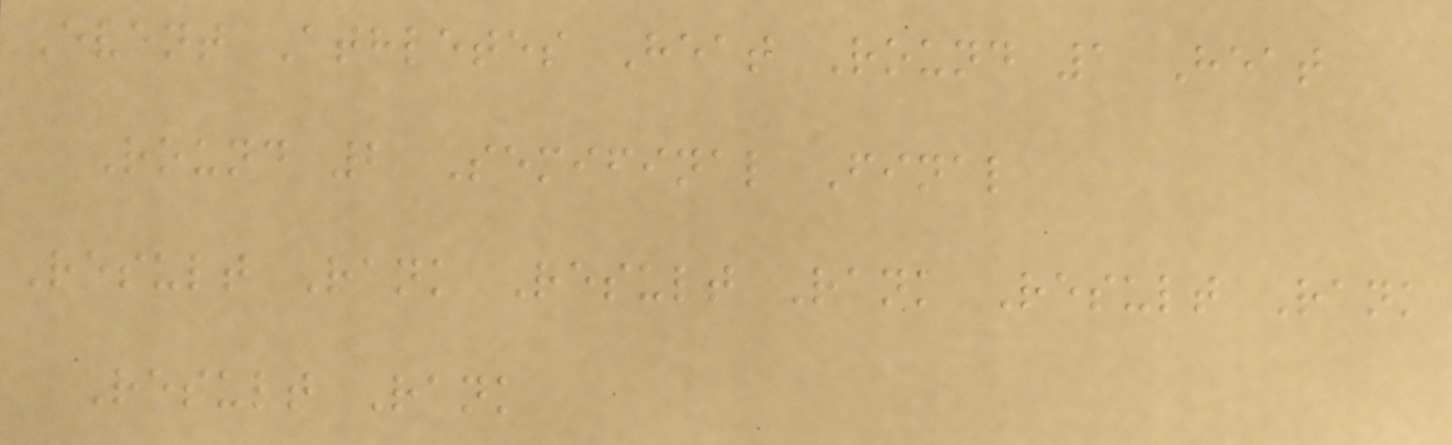Event Athletes Heat Round 1 Heat
Round 2 Semifinal Final
Result Rank Result Rank Result Rank
Result Rank
